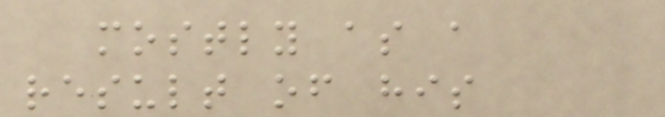mostly as a
result of his
